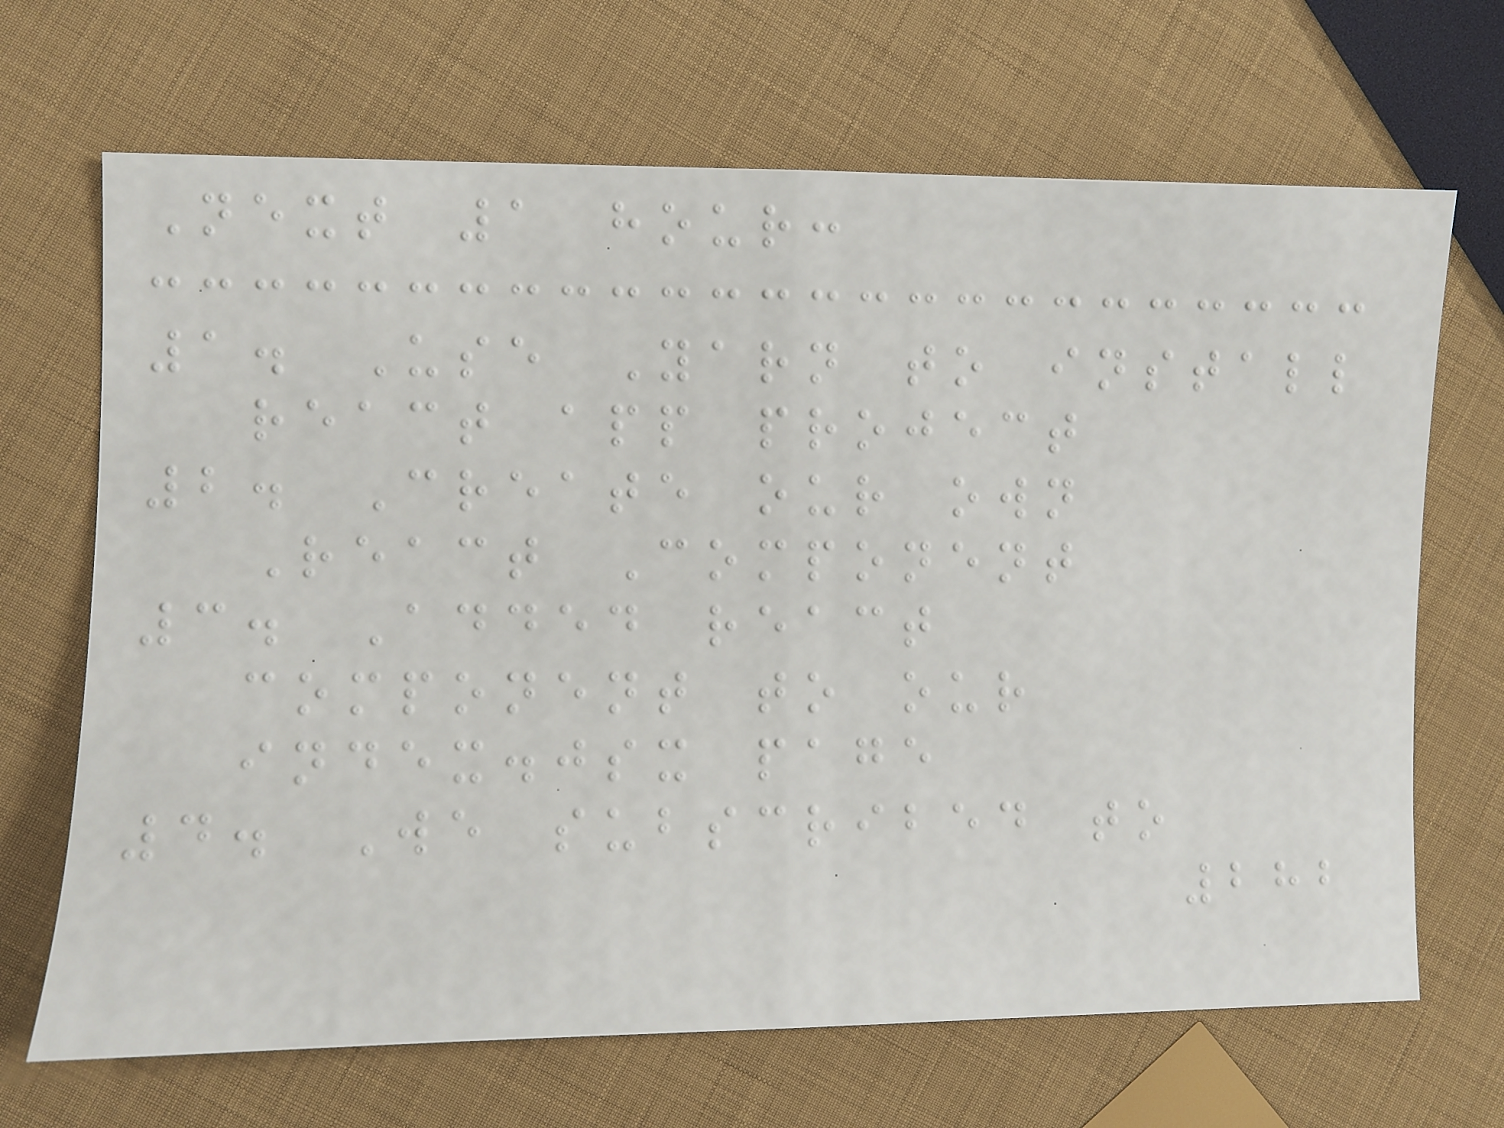Next 1 hour:
1. Use Yarn to install
react app project
2. Create our own
React Component
3. Added react
component to our
index.jsx page
4. We subscribed to
282
